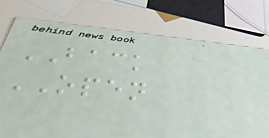BACK
OPEN
